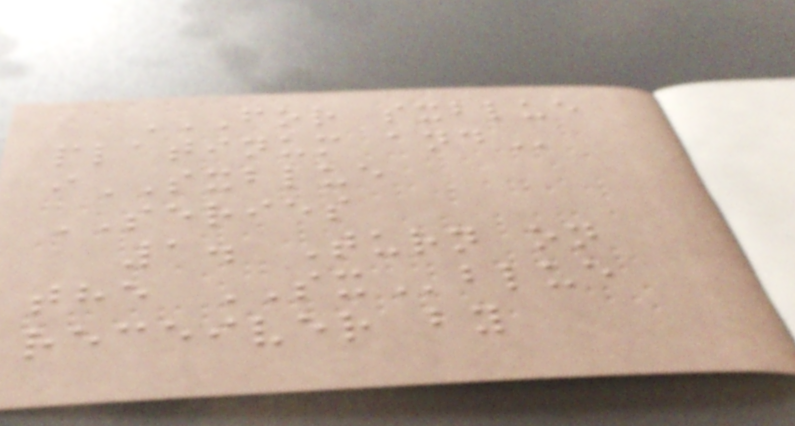FOR SXBLUE
PLATINUM AND
iSXBLUE
SERIES
1. Turn on
the SXblue
receiver by
